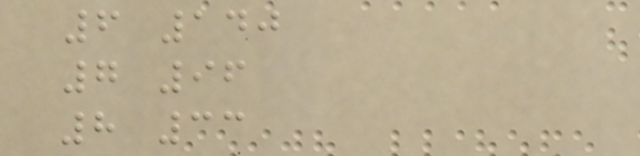6 140
7 96
8 33
